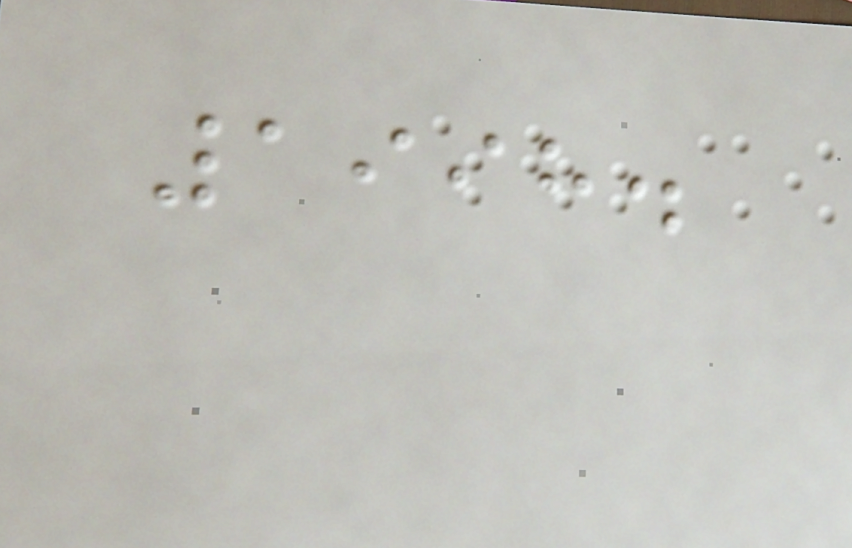1998.
